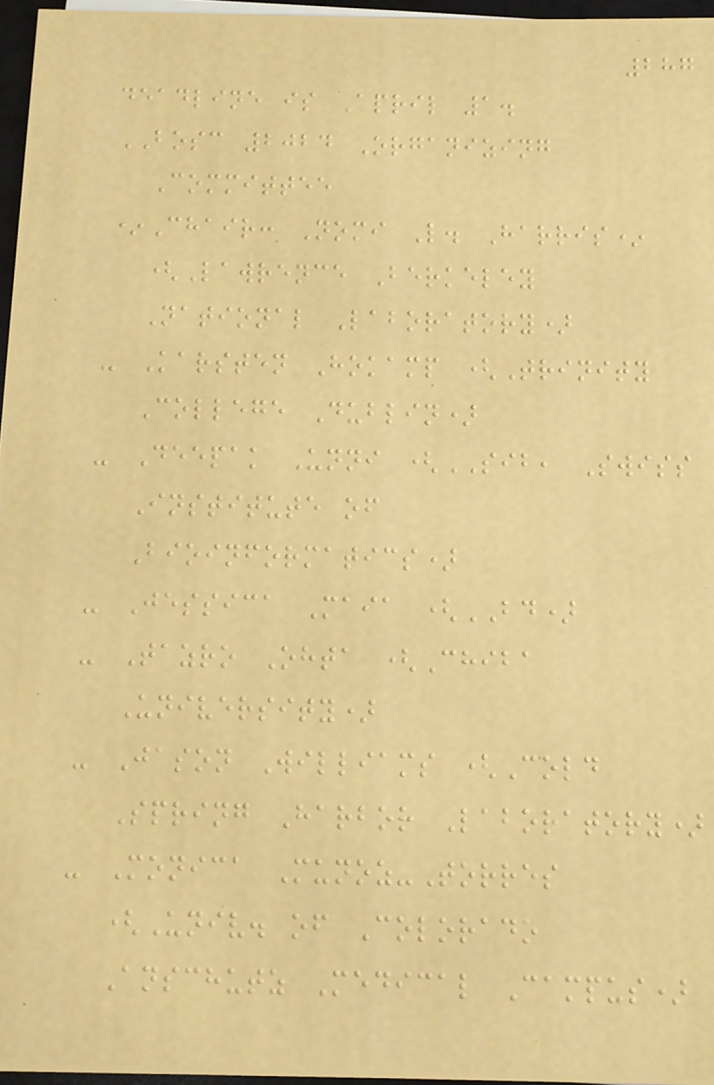287
deadline is April 1.
BOSC 2024 Organizing
Committee
*Chair: Nomi L. Harris*
(Lawrence Berkeley
National Laboratory)
- Karsten Hokamp (Trinity
College Dublin)
- Deepak Unni (SIB, Swiss
Institute of
Bioinformatics)
- Jessica Maia (BD)
- Tazro Ohta (Chiba
University)
- Jason Williams (Cold
Spring Harbor Laboratory)
- Monica Munoz-Torres
(Univ. of Colorado
Anschutz Medical Campus)
